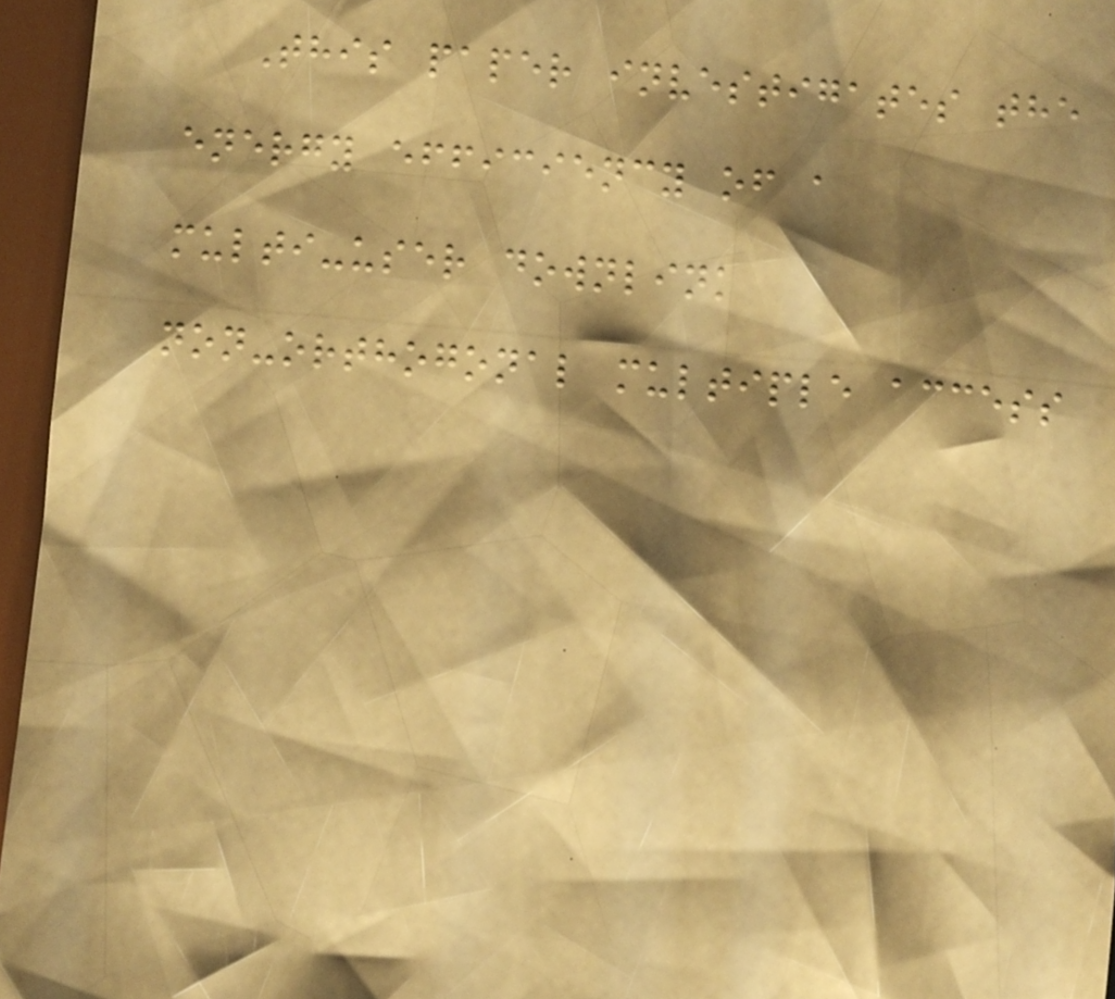This paper investigates the
energy efficiency of a
multi-user downlink
non-orthogonal multiple access
